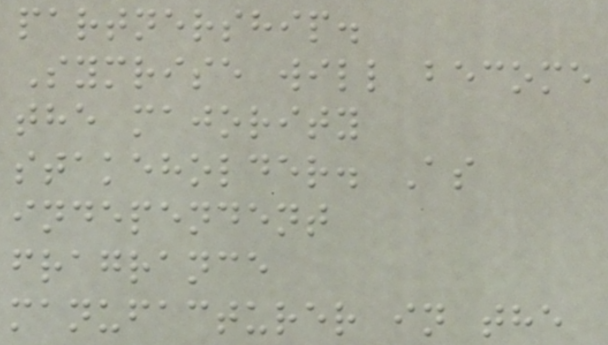partnership.
Symrise will become
the majority
stakeholder. As
independent
fragrance
manufacturer in the
